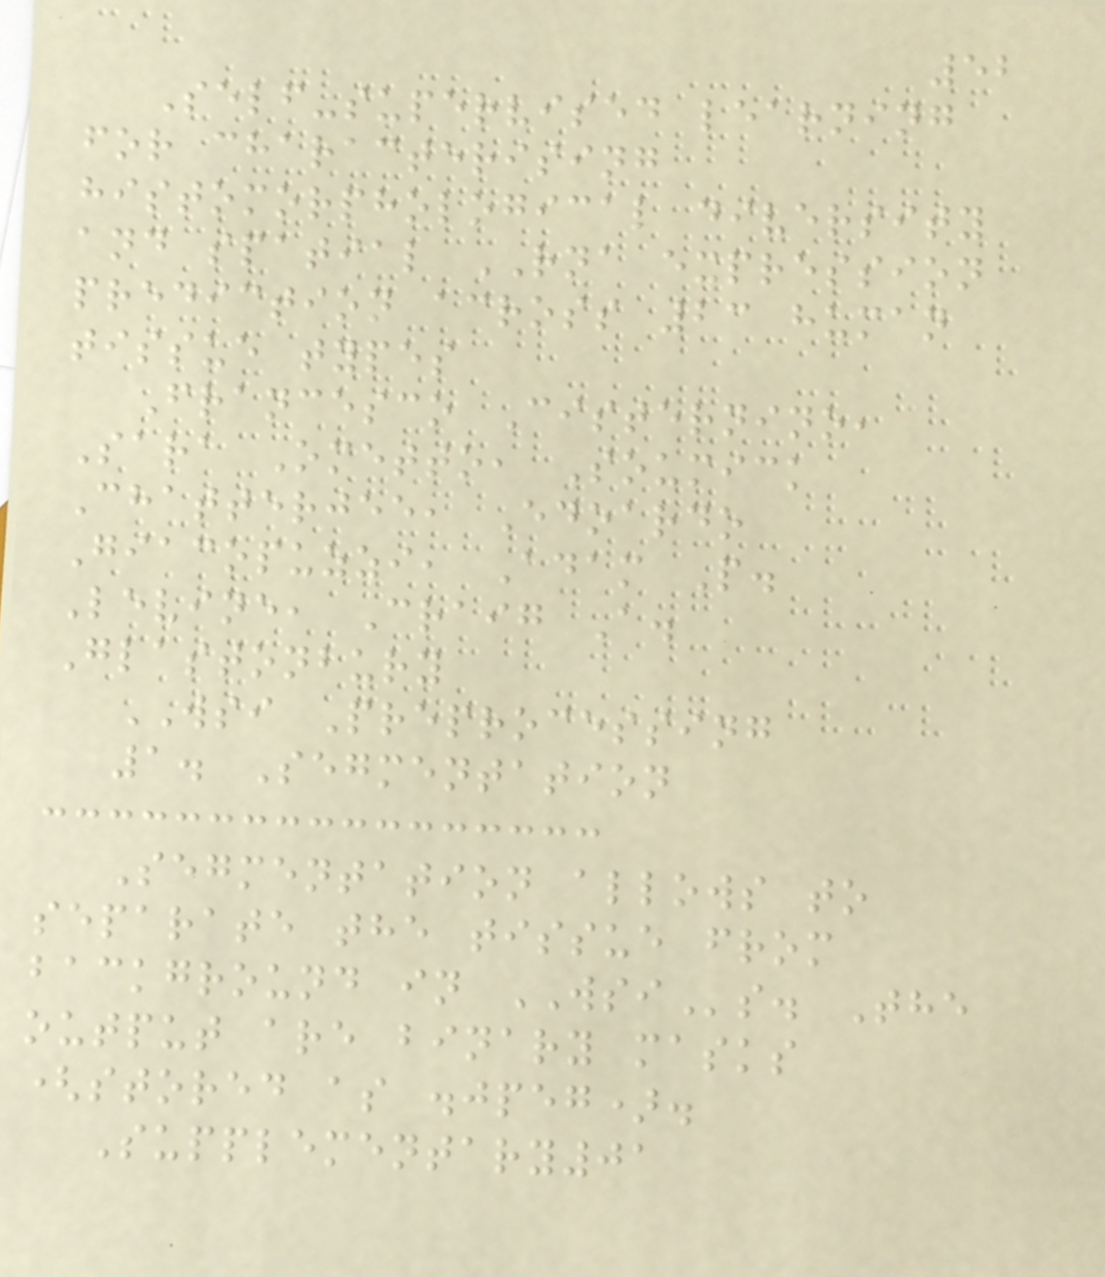52
Self-supervised learning
for characterising
histomorphological diversity
and spatial RNA expression
prediction across 23 human
tissue types
Francesco Cisternino,
Sara Ometto, Soumick
Chatterjee, Edoardo
Giacopuzzi, Adam P.
Levine, Craig A.
Glastonbury
WSI Preprocessing
1. Segmentation
Segmentation allows to
separate the tissue from
background in WSIs. The
output are binary masks
(stored as .jpeg).
Supplementary01
